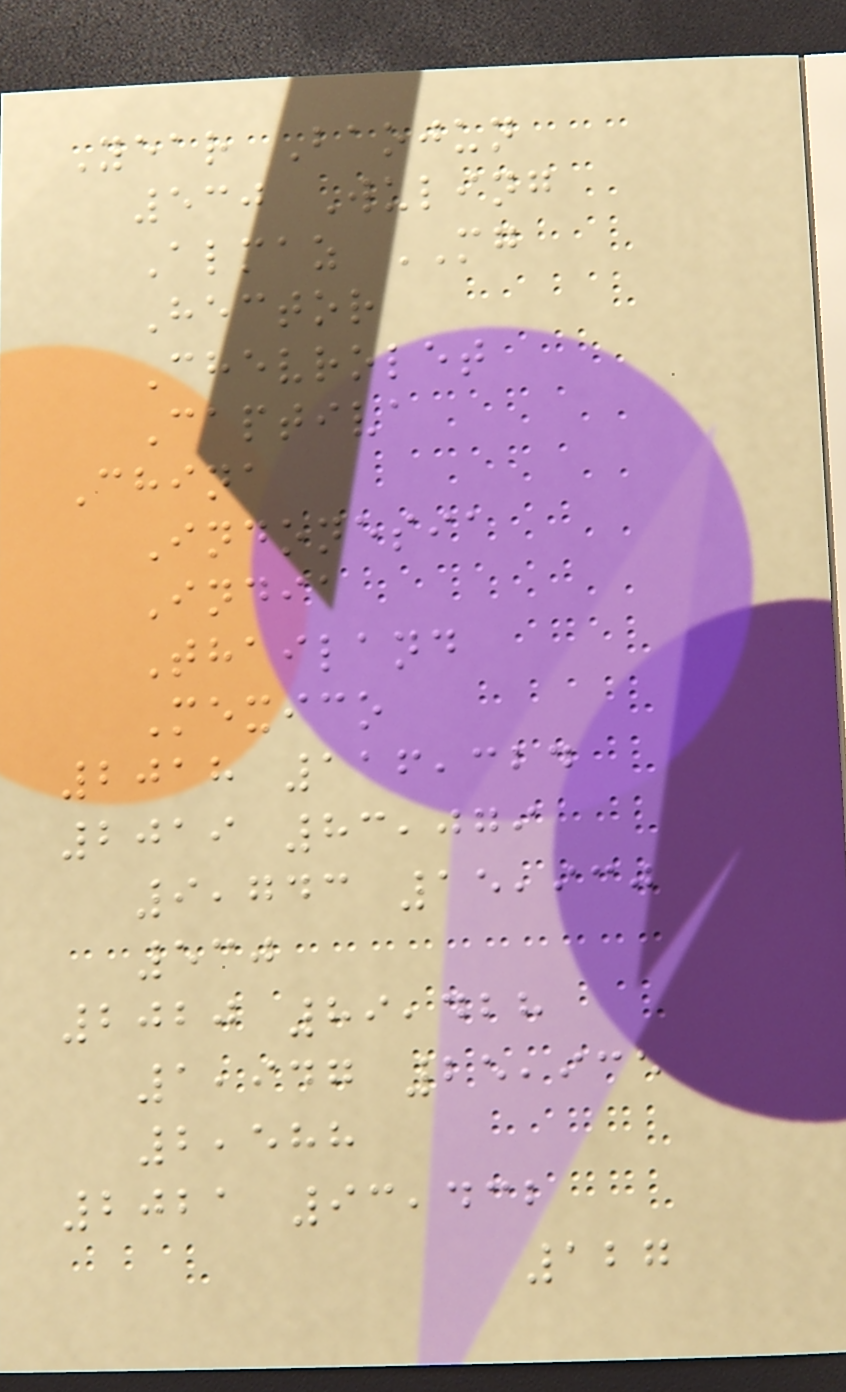Year Baojun
530 Wuling
Almaz MG
Hector
Chevrolet
Captiva
China
Indonesia
India
Thailand
Mexico
2018 116,324
2019 83,079
9,743 15,930
530
2020 89,428
1,947 25,935
2,588
2021 93,432
127
